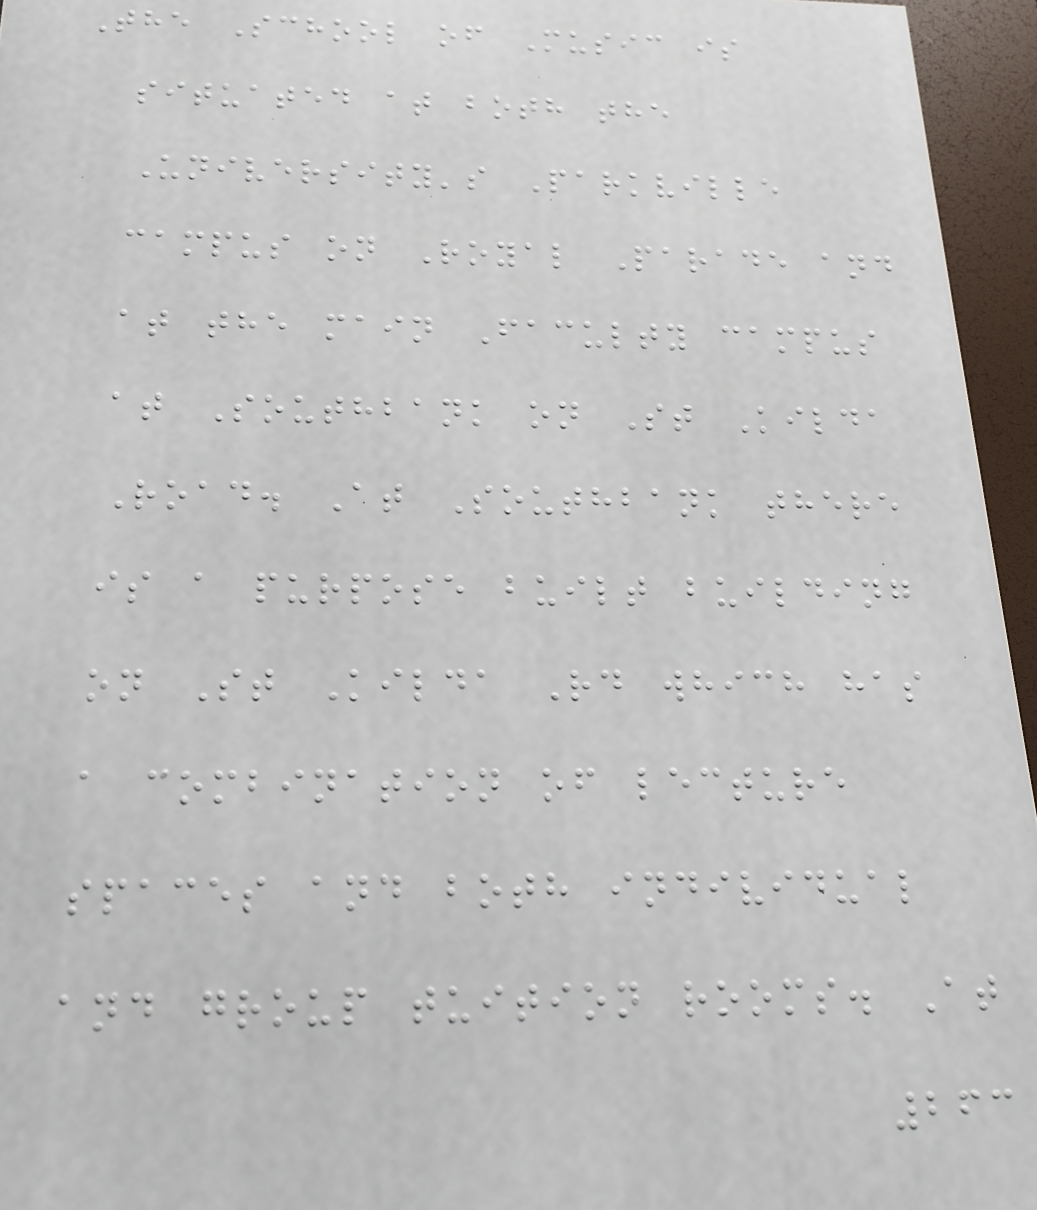The School of Music is
situated at both the
University's Parkville
campus on Royal Parade and
at the main Faculty campus
at Southbank on St Kilda
Road. At Southbank there
is a purpose built building
on St Kilda Rd which has
a combination of lecture
spaces and both individual
and group tuition rooms. At
263
